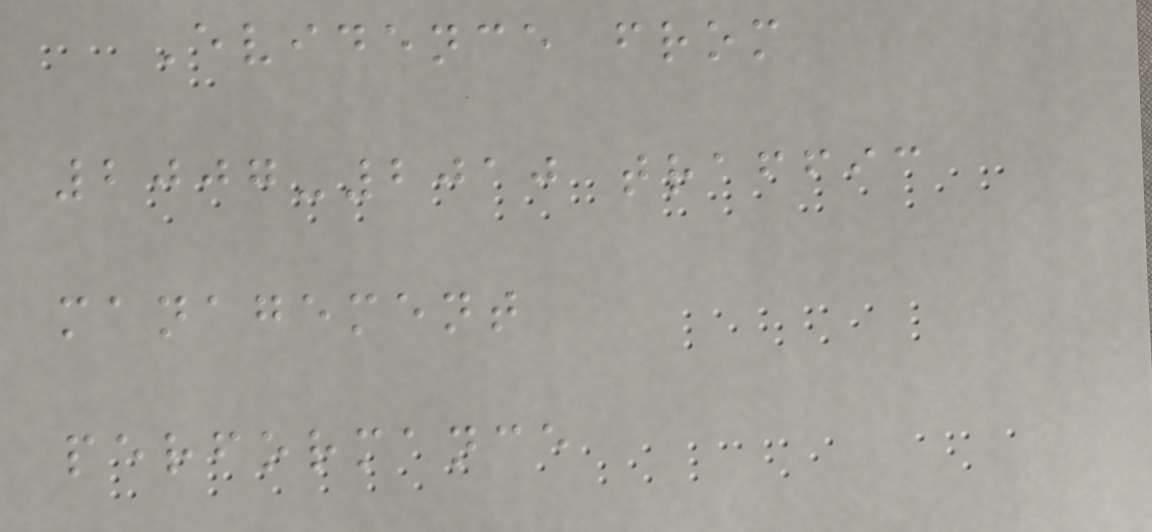Evidence from
2007-2010 traffic
management
performance
